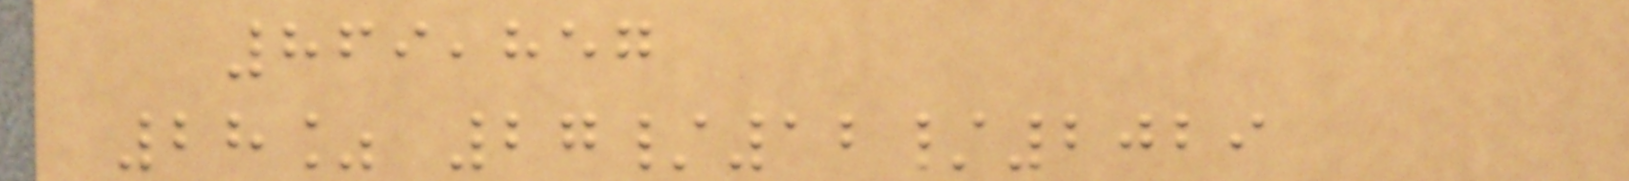869,857
28% 27/12/2029
